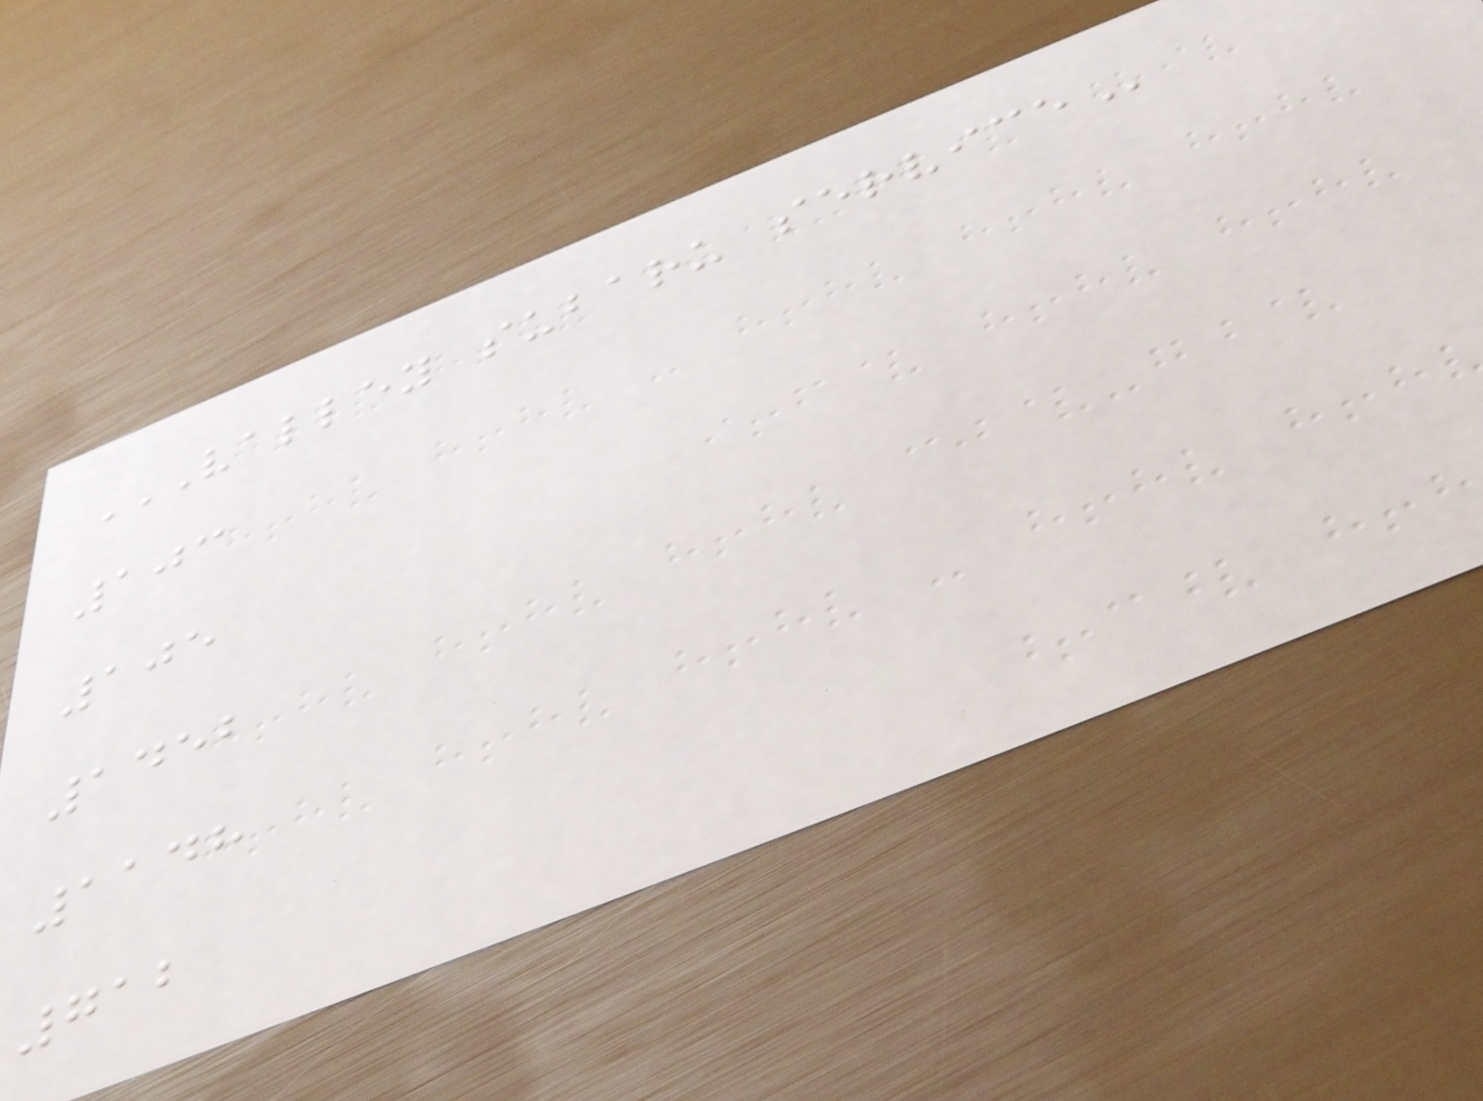VALLEY SUBARU SERVICE
103
105
1452
1148
712
